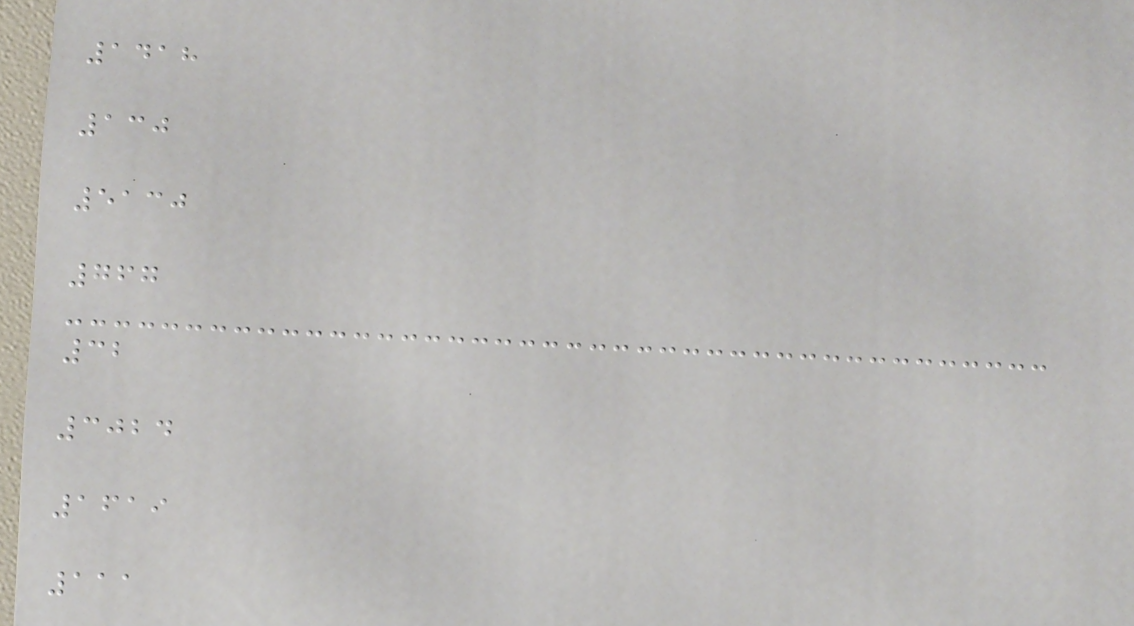1418
130
5130
767
32
3024
1619
111
